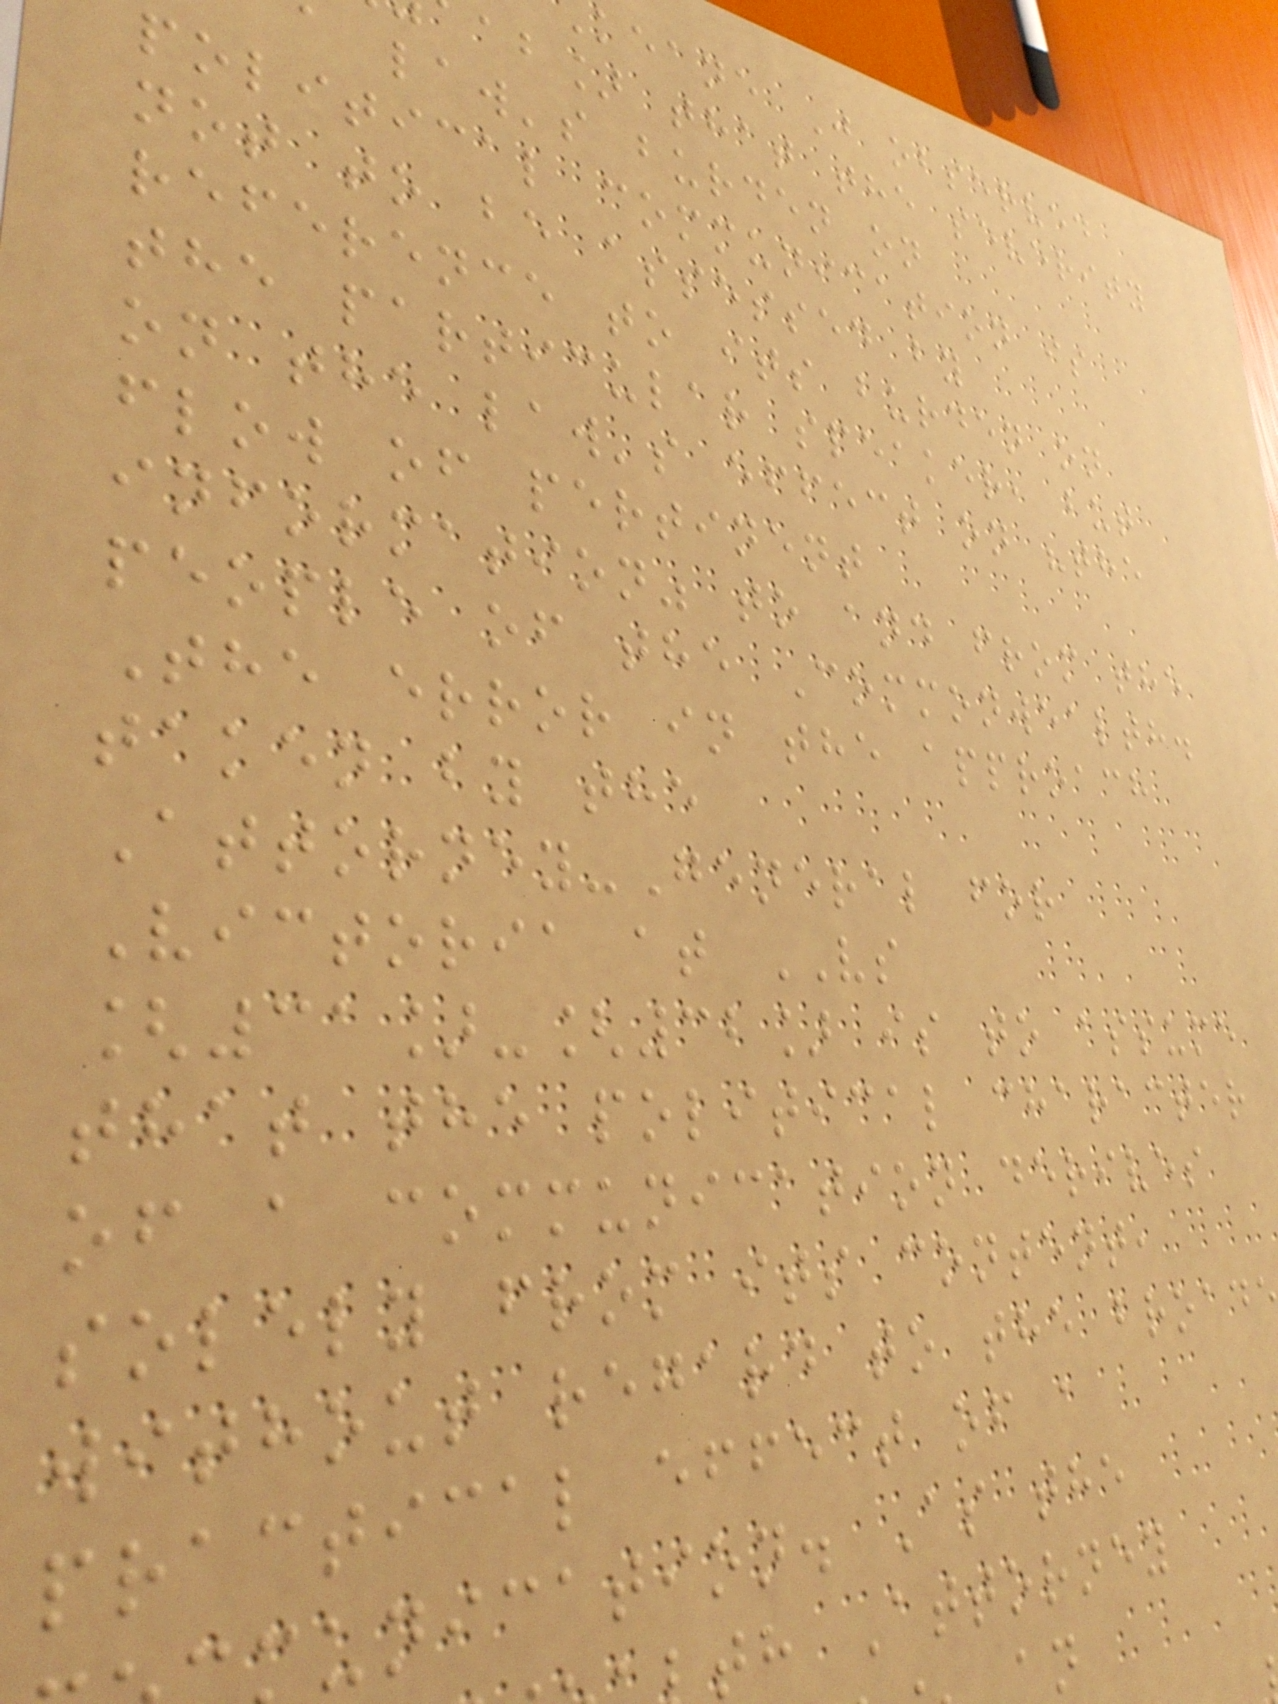keane J observed
ab] that the severity
a law's burden on
political communication is
not to be assessed by
reference to its burden on
the particular speaker, but
on the law's effect on "the
flow of pertinent
information" to and from the
people of the Commonwealth.
The error in the approach
taken by the
Attorney-General for
Victoria at VS
[31]-[32] is to assume
that the political character
of a communication derives
solely from its content,
without regard to the broad
practical effect of a
unication. As the
th Attorney
